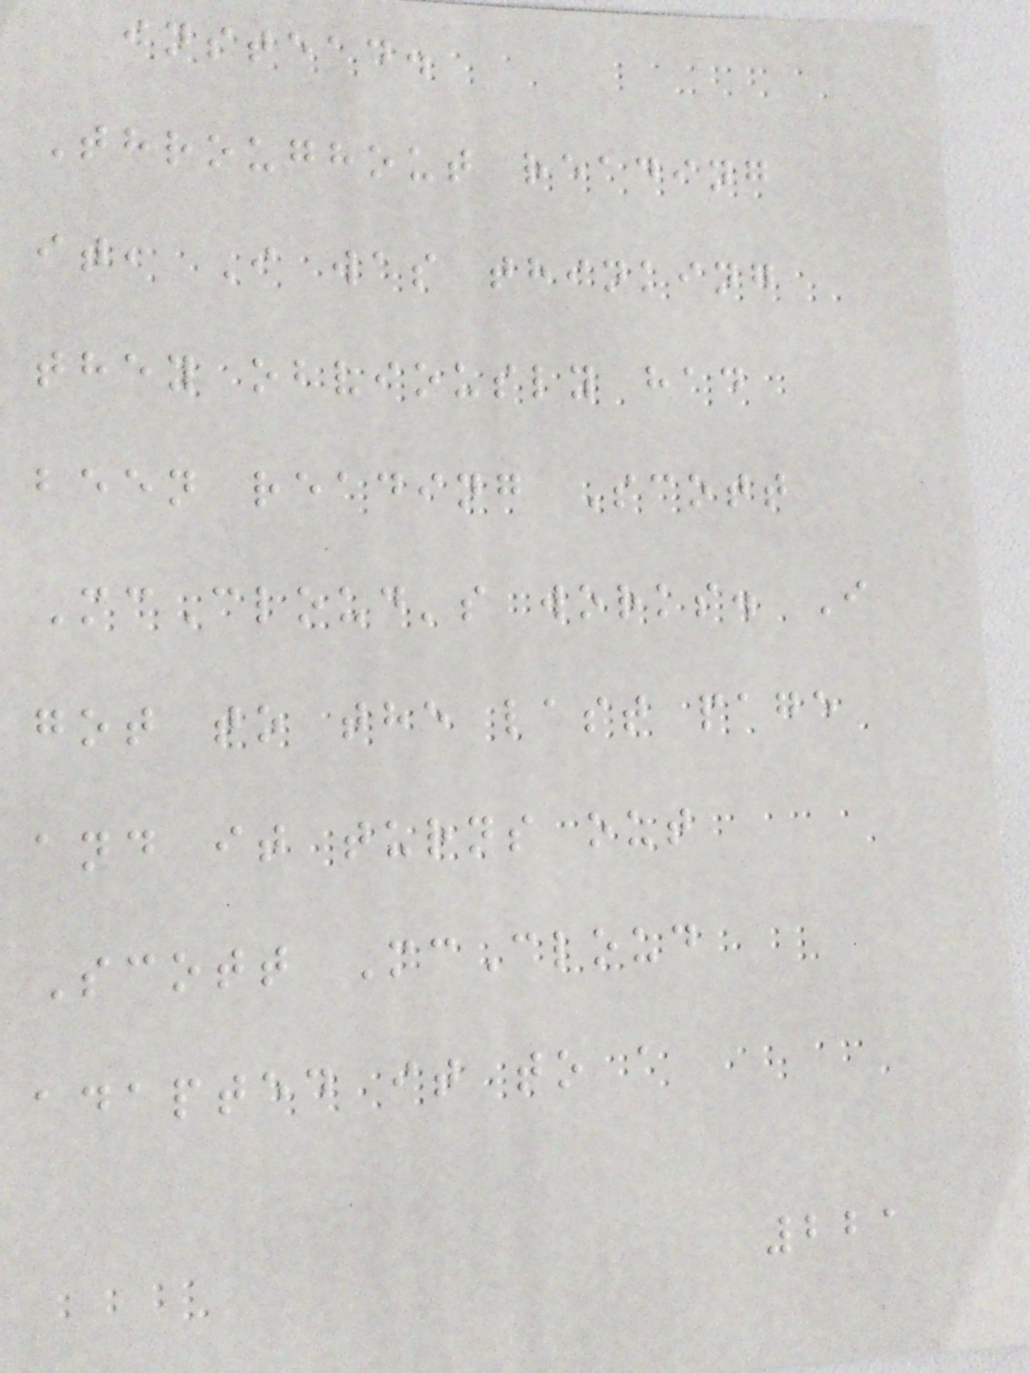instead.
Throughout reading
it, I was thinking
they obviously had
been reading Scott
McCloud's works. I
got to the last page
and it turns out
Scott McCloud
adapted it to a
221
